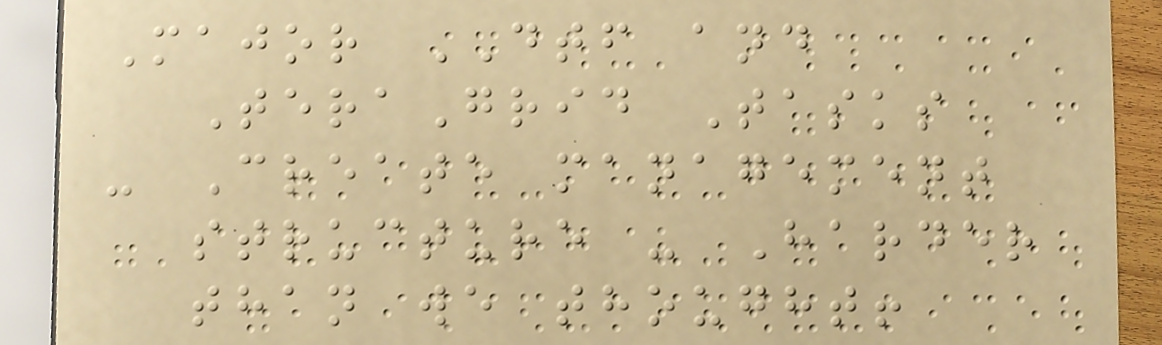Major DTF and
TeraGrid Tasks
- Create management
structure - Harder
than we thought!
